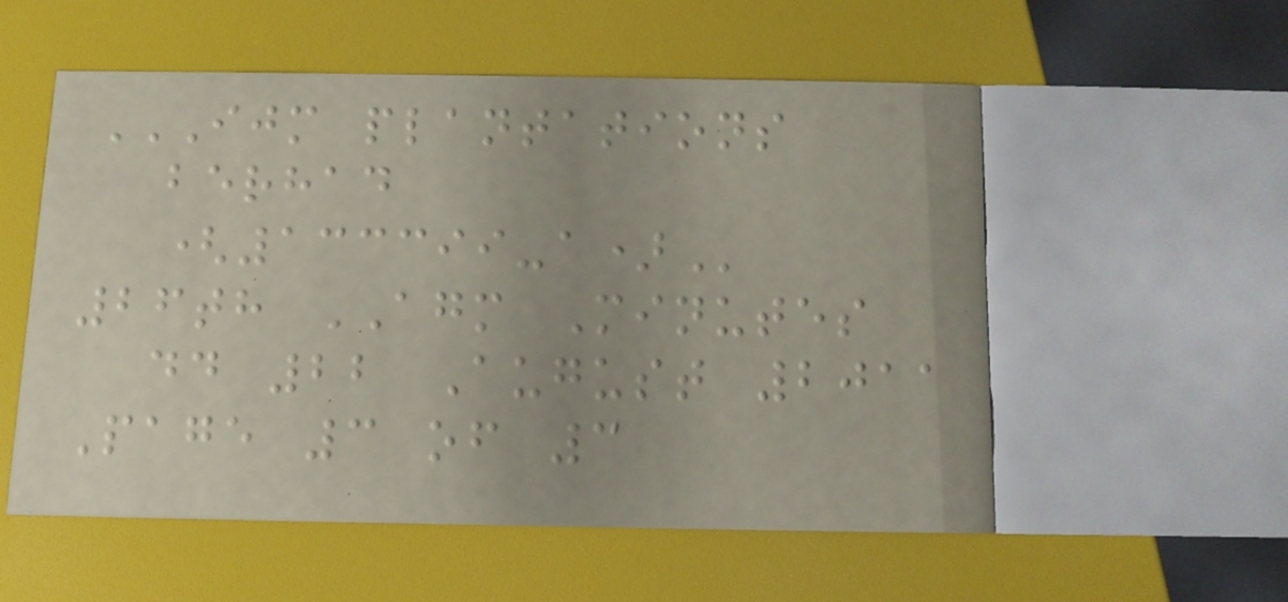IJM PLANTATIONS
BERHAD
(133399-A)
26th AGM Minutes
dd 22 August 2011
Page 3 of 3
